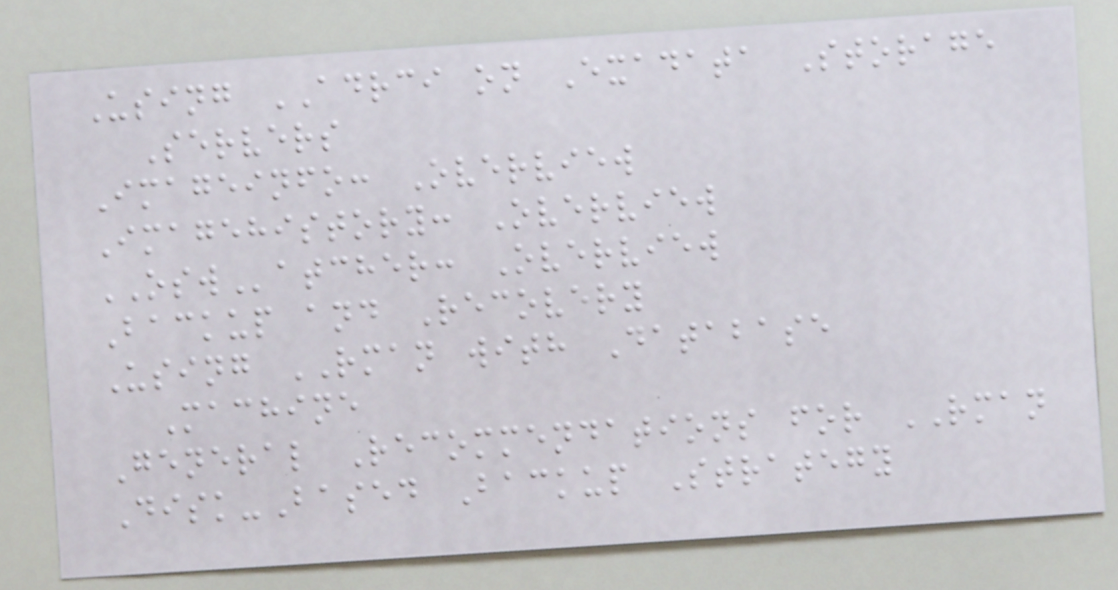Using ADRCI on Exadata Storage
Servers
Imageinfo: Overview
Imagehistory: Overview
OSWatcher: Overview
Backup and Recovery
Using RMAN with Database
Machine
General Recommendations for RMAN
Disk-Based Backup Strategy
